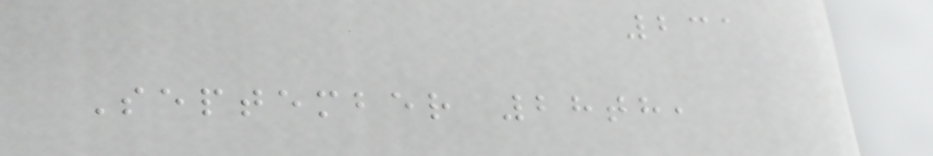231
September 28th,
